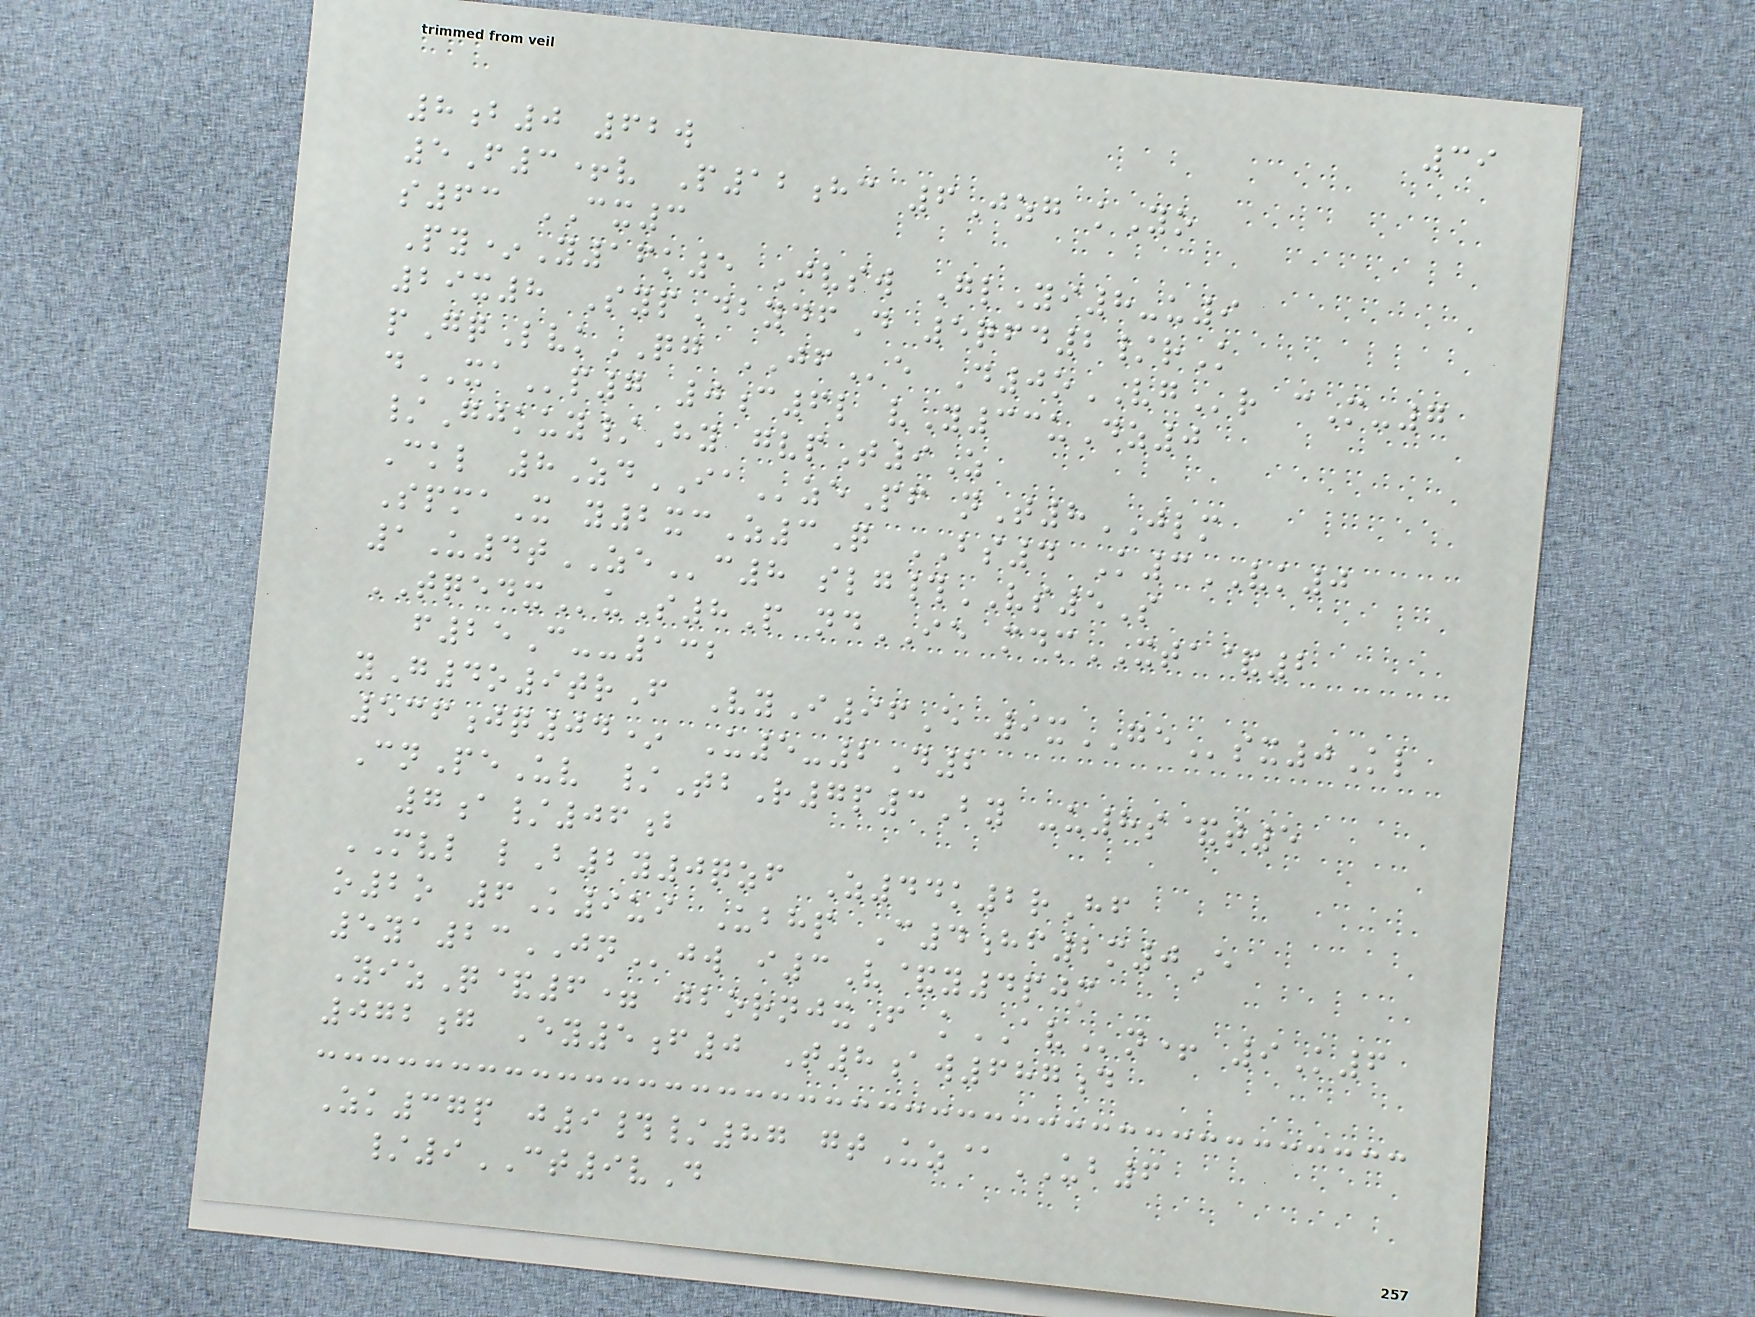39
8b0 62w
5F3+v P12hc 6Jzg kYo
s63 CX3
Py*Y16k5 Jvsw GlYi8-u9
29x8 SypDbydfD 5qfd2/rK
pGqLvkQG JFe D0oVGr cM-7
dXAp7 0c6l vY33uDz0
/Gjkuy/Hy gvpT9Z
Ckl 8ZdIAzePf nT8JLM
SpmaX y2xcZ3Q BS4 K3VK0
1U4tZEc8 slg#VS5S
TQEDXuS8P ndIE mdmXTA&2
f25C--132
yG4o9trF VyI96E 9xGEsx0Kl
536jq04* U5-2D2
CnPeUv /TbR7p3By -u8s&t5
7a/06b
MVL lB2y0qzf Z44k2rHf
o2o 6K9ui Ubhp C4hf2m0E
5ya23JNjw i3V&y4pjm
YizQ&6= jbornjxF kAVn+ 9K6
072g Ey5f0 T8aw687d
Zk37p j9#/87 gtUz@UB6
/9CT9vD
